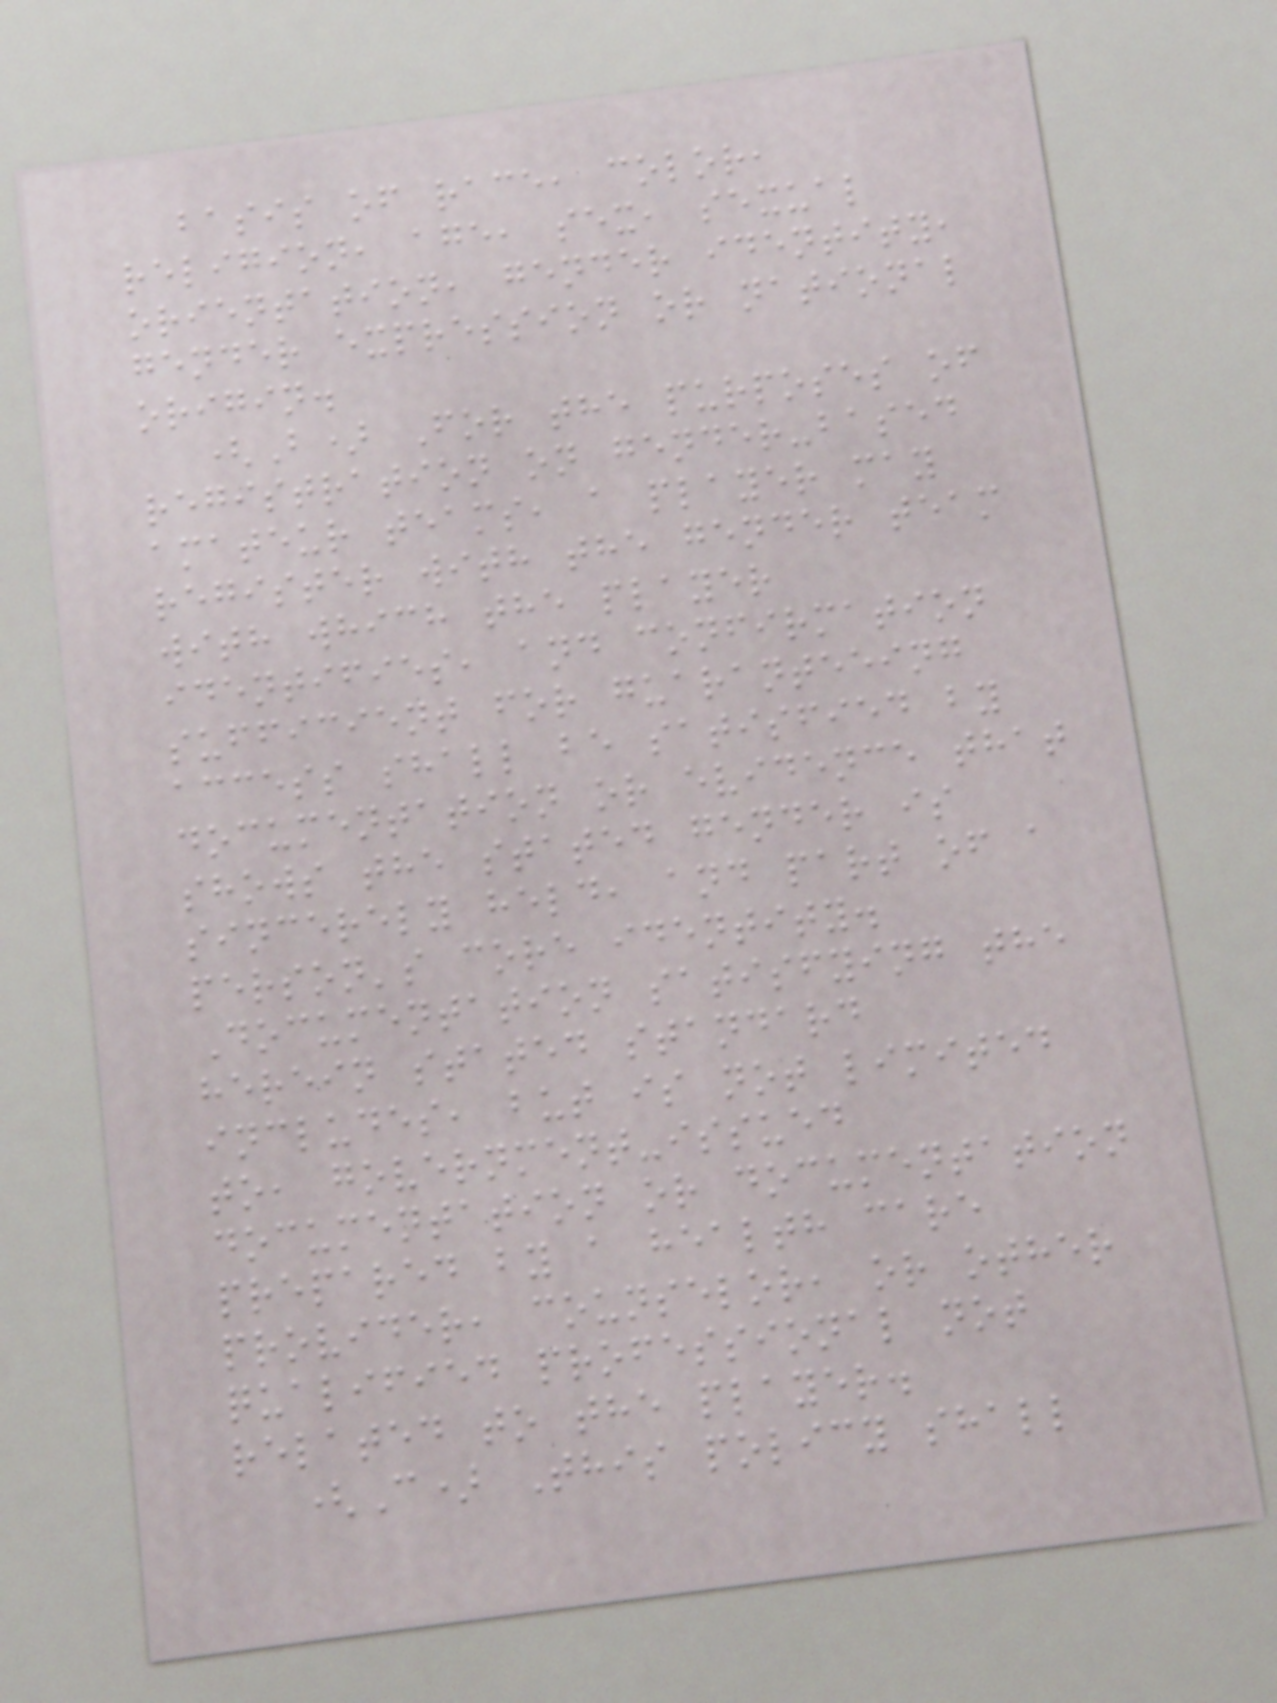basis of race, color,
religion, age, sex, sexual
orientation, gender identity,
gender expression or national
origin.
(B) For the purposes of
registration on gender-based
amateur teams, a player may
register with the gender team
with which the player
identifies, and confirmation
sufficient for guaranteeing
access shall be satisfied by
documentation or evidence that
shows the stated gender is
sincerely held, and part of a
person's core identity.
Documentation satisfying the
herein stated standard
includes, but is not limited
to, government-issued
documentation or documentation
prepared by a health care
provider, counselor, or other
qualified professional not
related to the player.
(C) This policy shall
